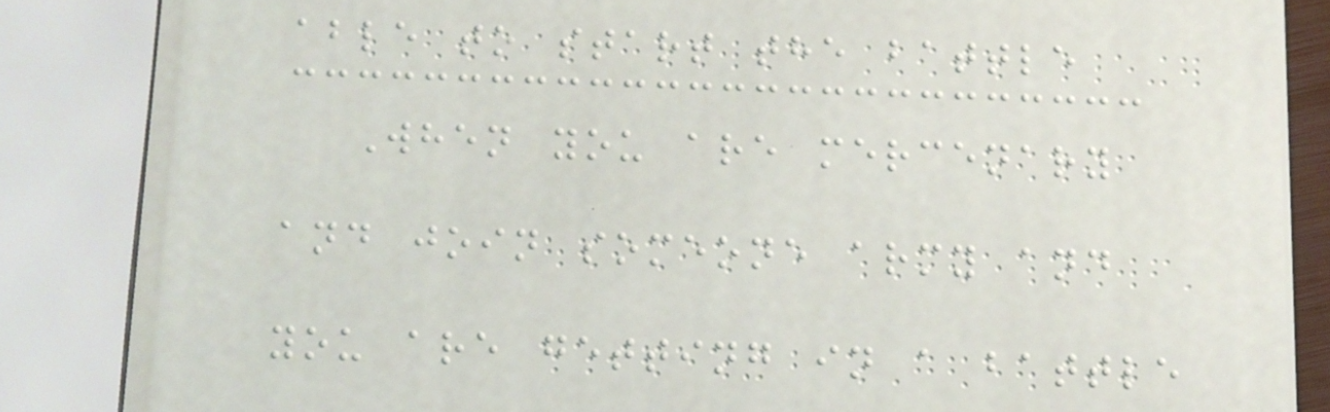able to start the battle
When you are mercenary
and join someone army and
you are getting in a battle
